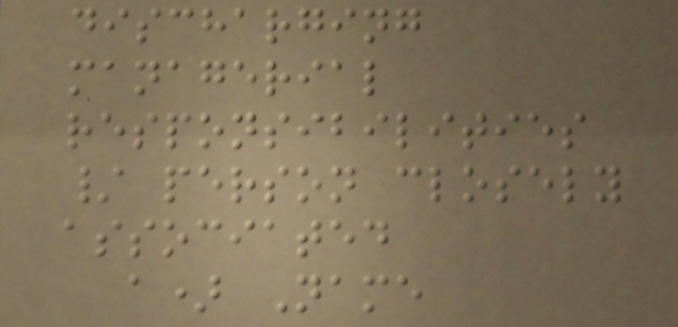discharging
managerial
responsibilities
/ person closely
associated
a) Name
